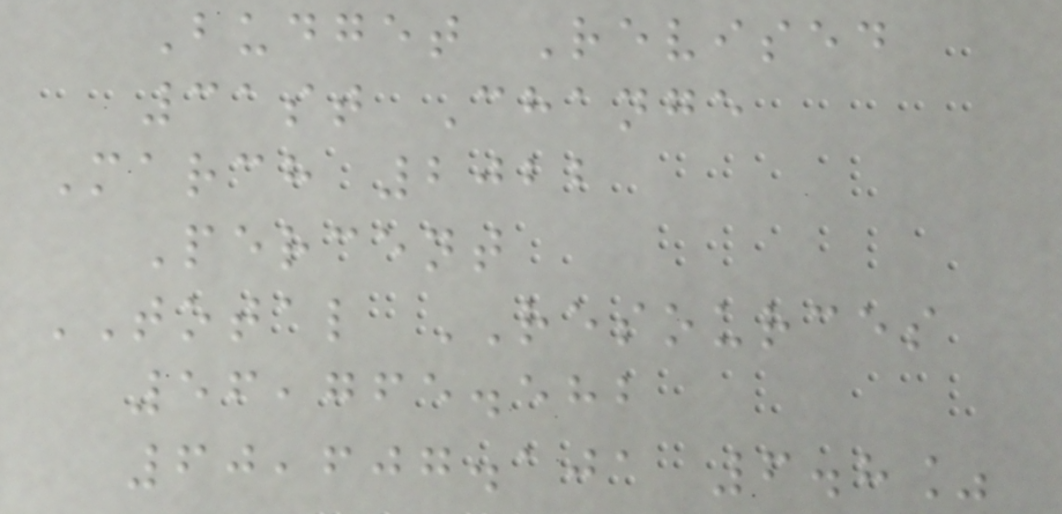Budget Revised
31st Change
March 2022
Percent
TOTAL RESOURCES
56,765.582
60,607.101 6.8%
